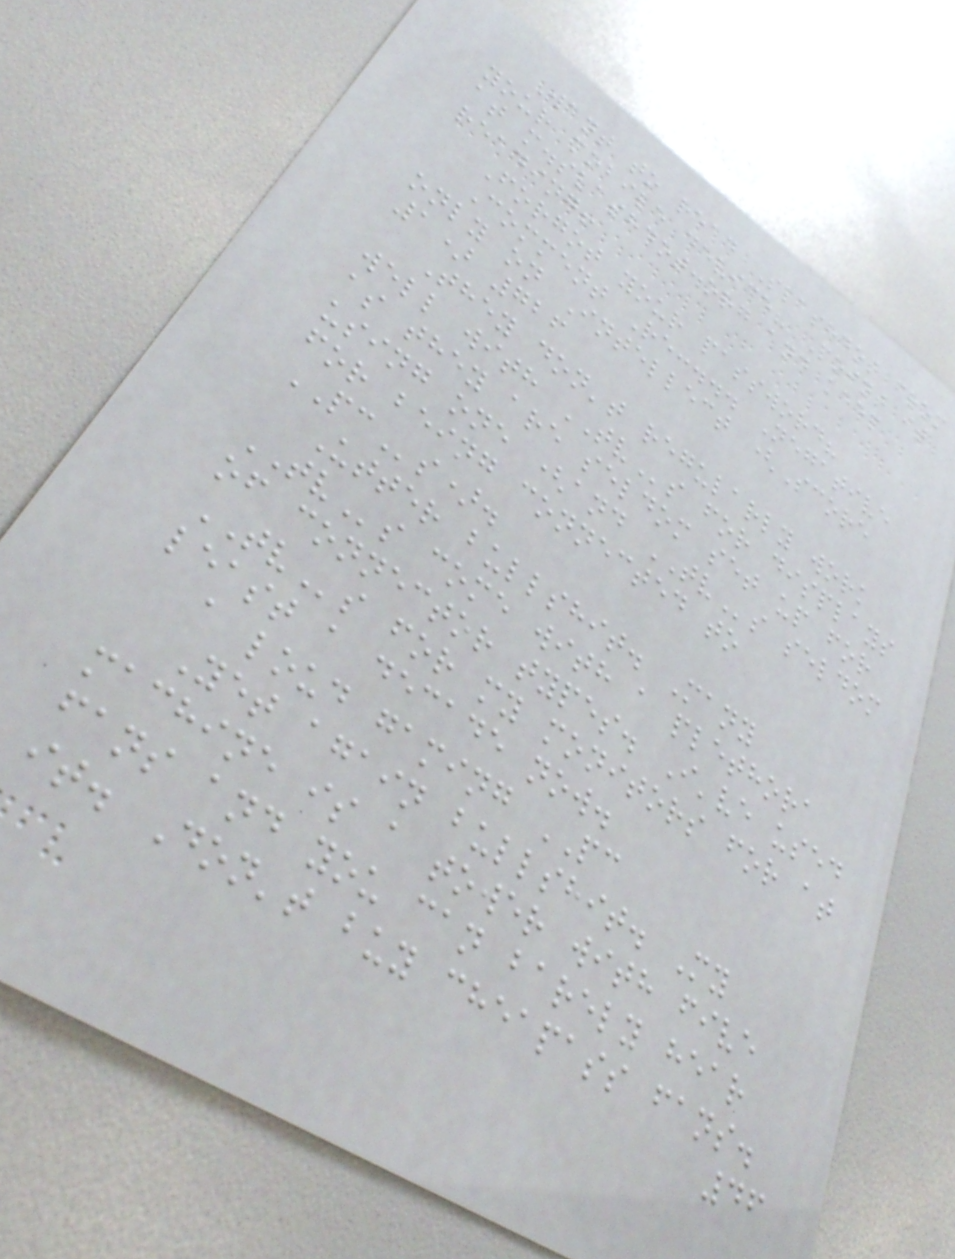Want to read Slashdot from
your mobile device? Point it
at m.slashdot.org and keep
reading!
Forgot your password?
Comment Re:... Negative
only on Intellect (Score
1) 726
They don't regularly work
well with TVs for displays
as they are seldom set up for
using one (and TVs seldom
for being connected to
PCs).
Utter bullshit. Many
TVs come with a plethora
of connector types. I've used
TVs for my monitors for at
least a decade now.
a loud gaming PC
Yet again bullshit. My
machine is a tower with five
fans and you can barely hear
it. Don't buy cheapass fans.
46
